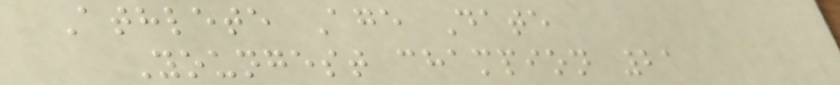Athlete Age Date
Youngest champion 21
